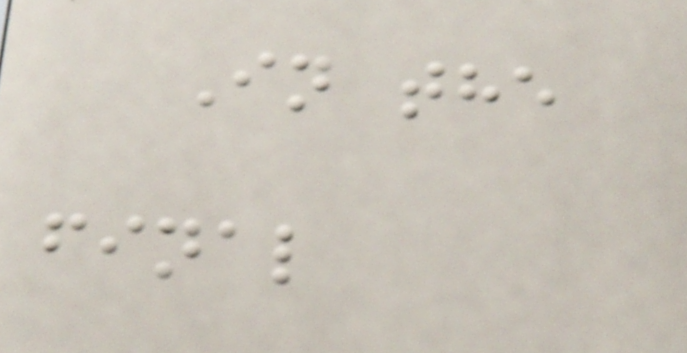In the
final
